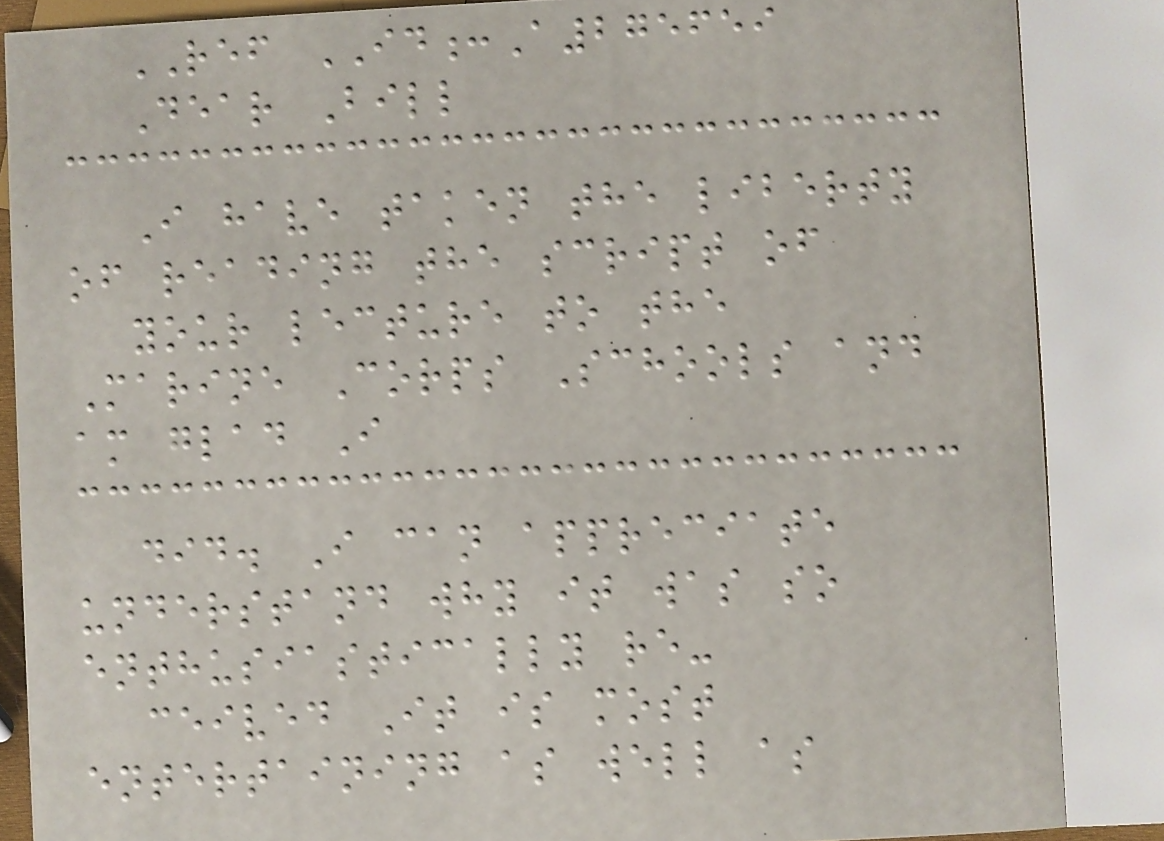REF ID:A275659
Dear Bill
I have taken the liberty
of reading the script of
your lecture to the
Marine Corps Schools and
am glad I
did. I can appreciate
understand why it was so
enthusiastically re-
ceived It is most
entertaining as well as
